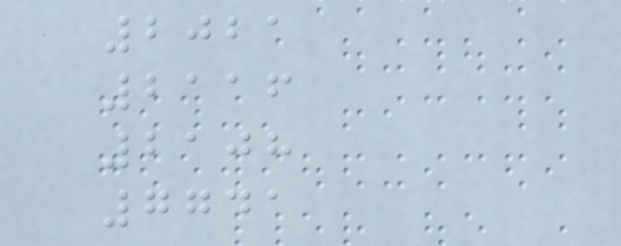2021
2116
2108
7741
